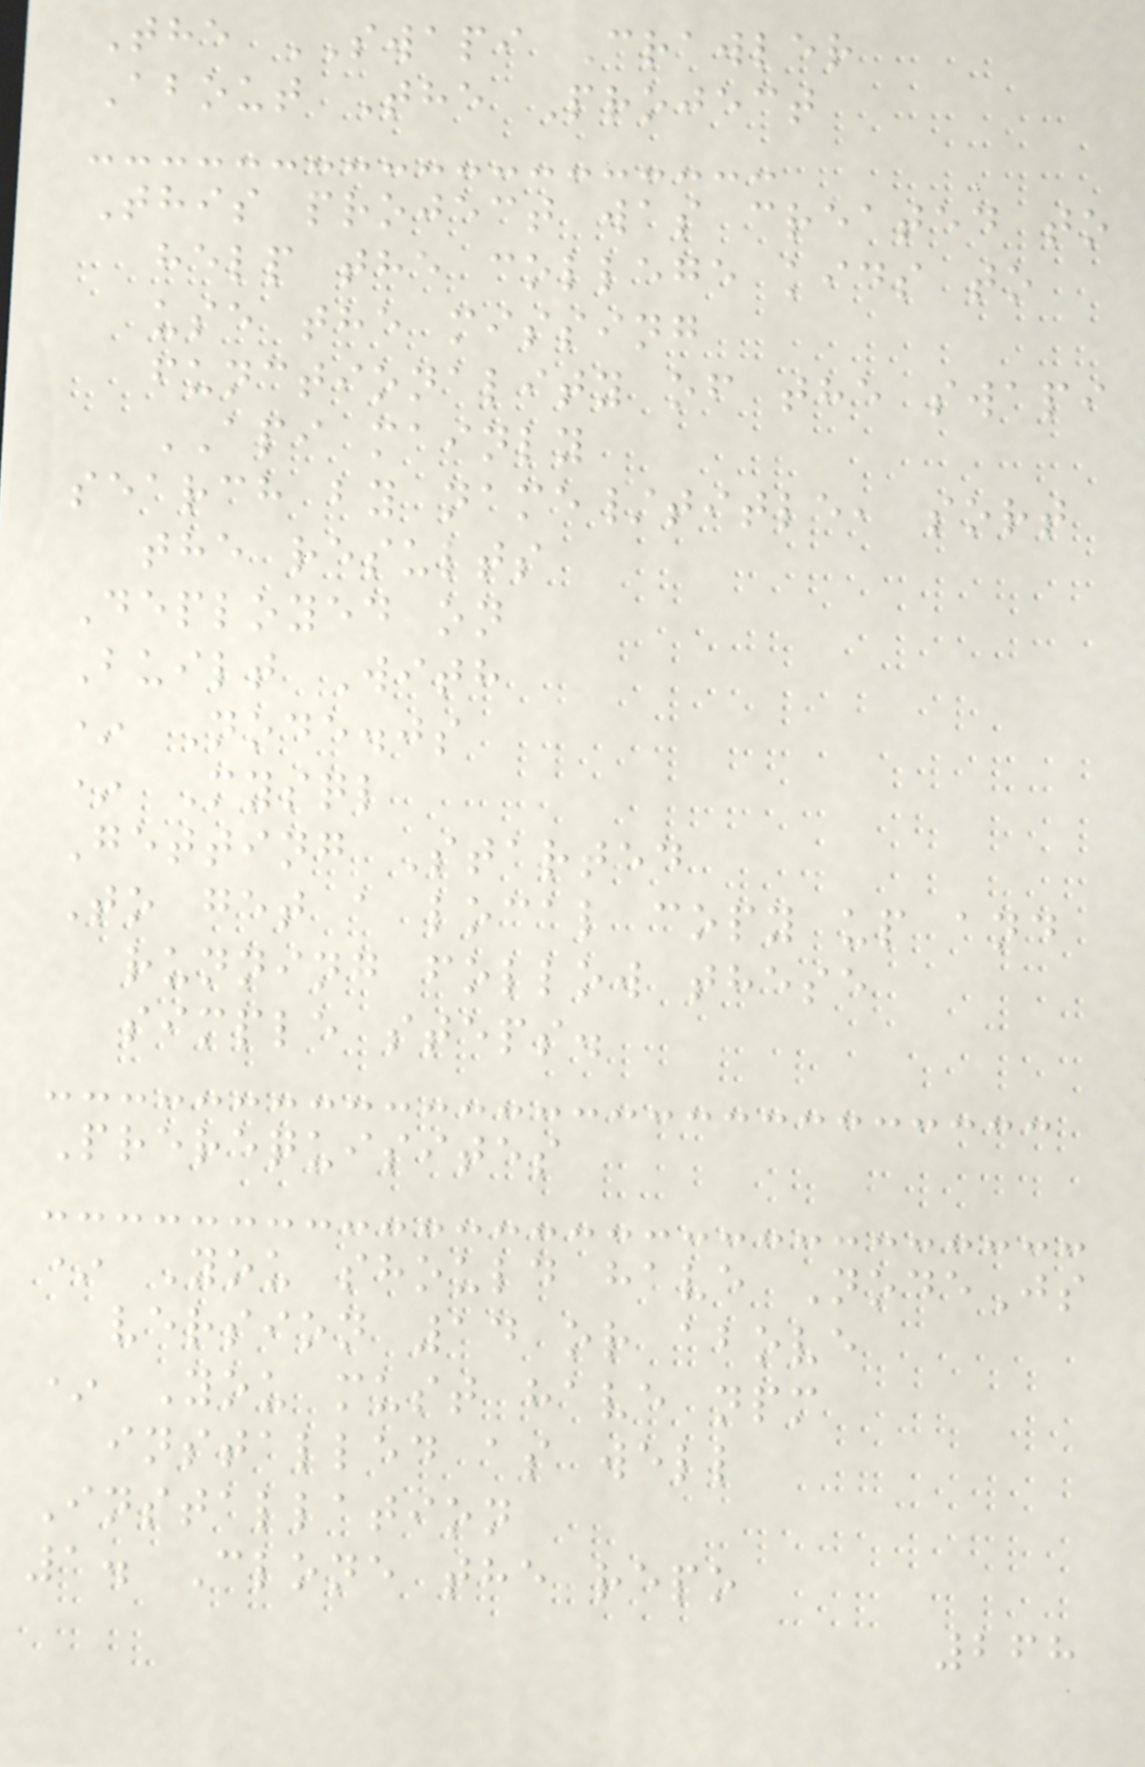The SWAPI Crawler
About The Project
This project was created to
help the college kids to
use the missing
functionality of the swapi
API mainly
search by name/title, sort
the results
Deployed on
Built With
* Node.js
* Mysql
Getting Started
To get a local copy up and
running follow these
simple steps.
Prerequisites
* You should have NodeJs
version 14 or above
* You must have npm
installed as well
Installation
1. Clone the repo
268
